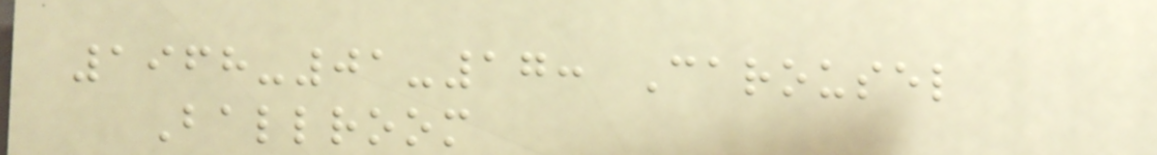1968-01-17: Carousel
Ballroom
